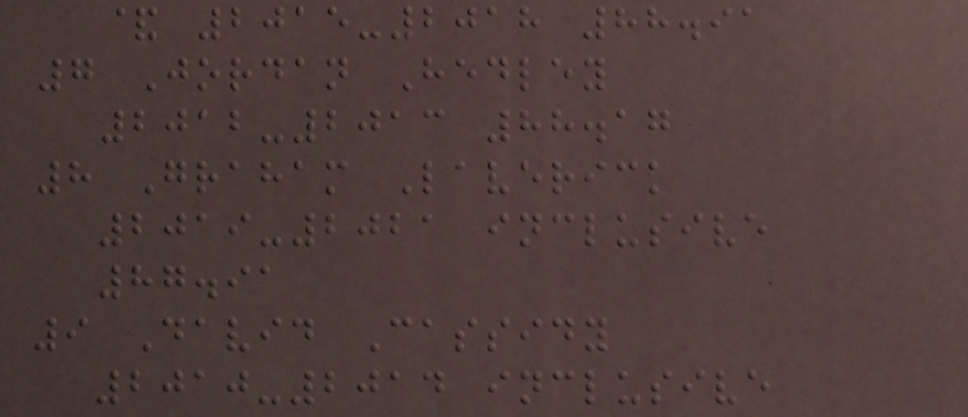& 2015-2018 88.91
7 Jordan Hedley
2012-2013 88.17
8 Graham Laverick
2019-2021 inclusive
87.91
9 David Cassidy
2010-2014 inclusive
